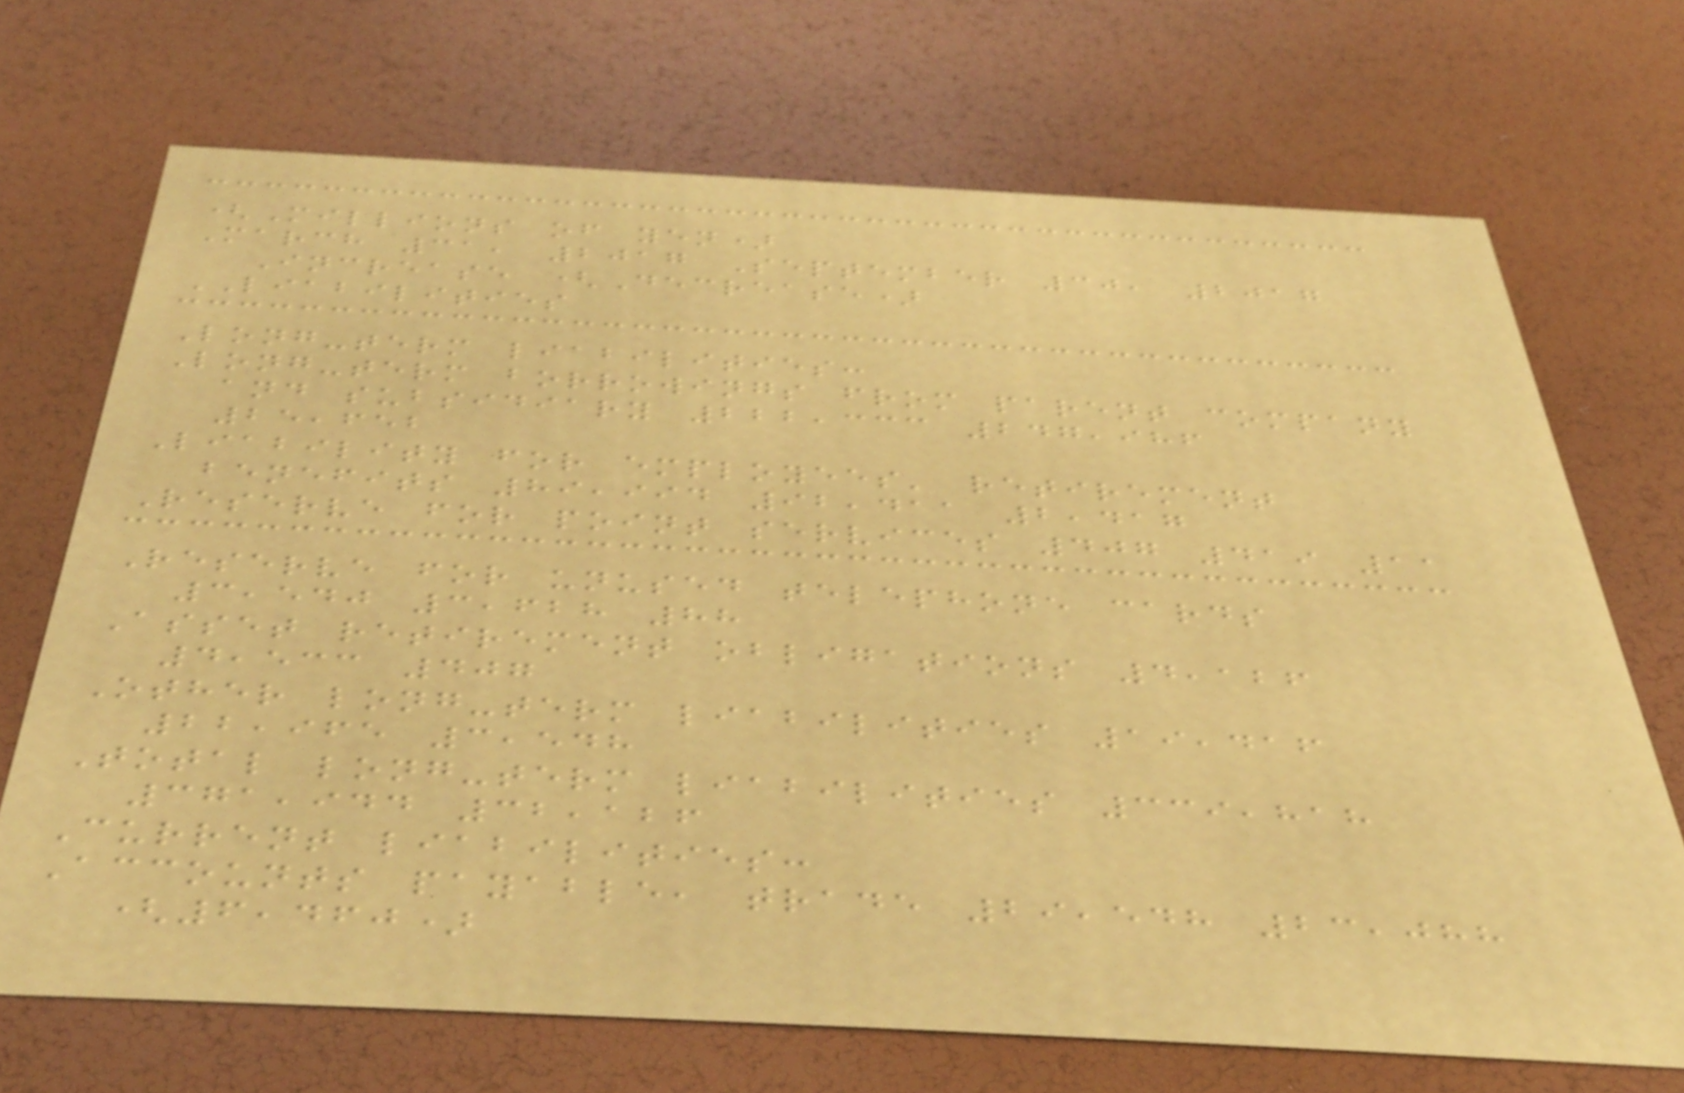(Millions of yen)
March 31, 2017 September 30, 2017
Increase (Decrease)
LIABILITIES
Long-term liabilities:
Long-term borrowings from parent company
and subsidiary 222,333 247,986
25,652
Liability for employees' retirement
benefits 89,994 92,411 2,417
Reserve for point services 407 419 11
Reserve for unused telephone cards
3,540 3,628 88
Asset retirement obligations 4,126
4,533 407
Other long-term liabilities 19,416
22,965 3,548
Total long-term liabilities 339,818
371,944 32,126
Current liabilities:
Accounts payable, trade 29,548 23,088
(6,460)
